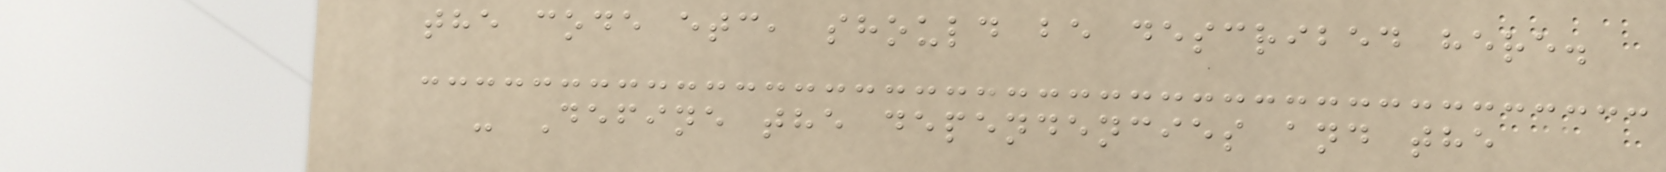the code etc, should be described here.
- Define the dependencies and the
